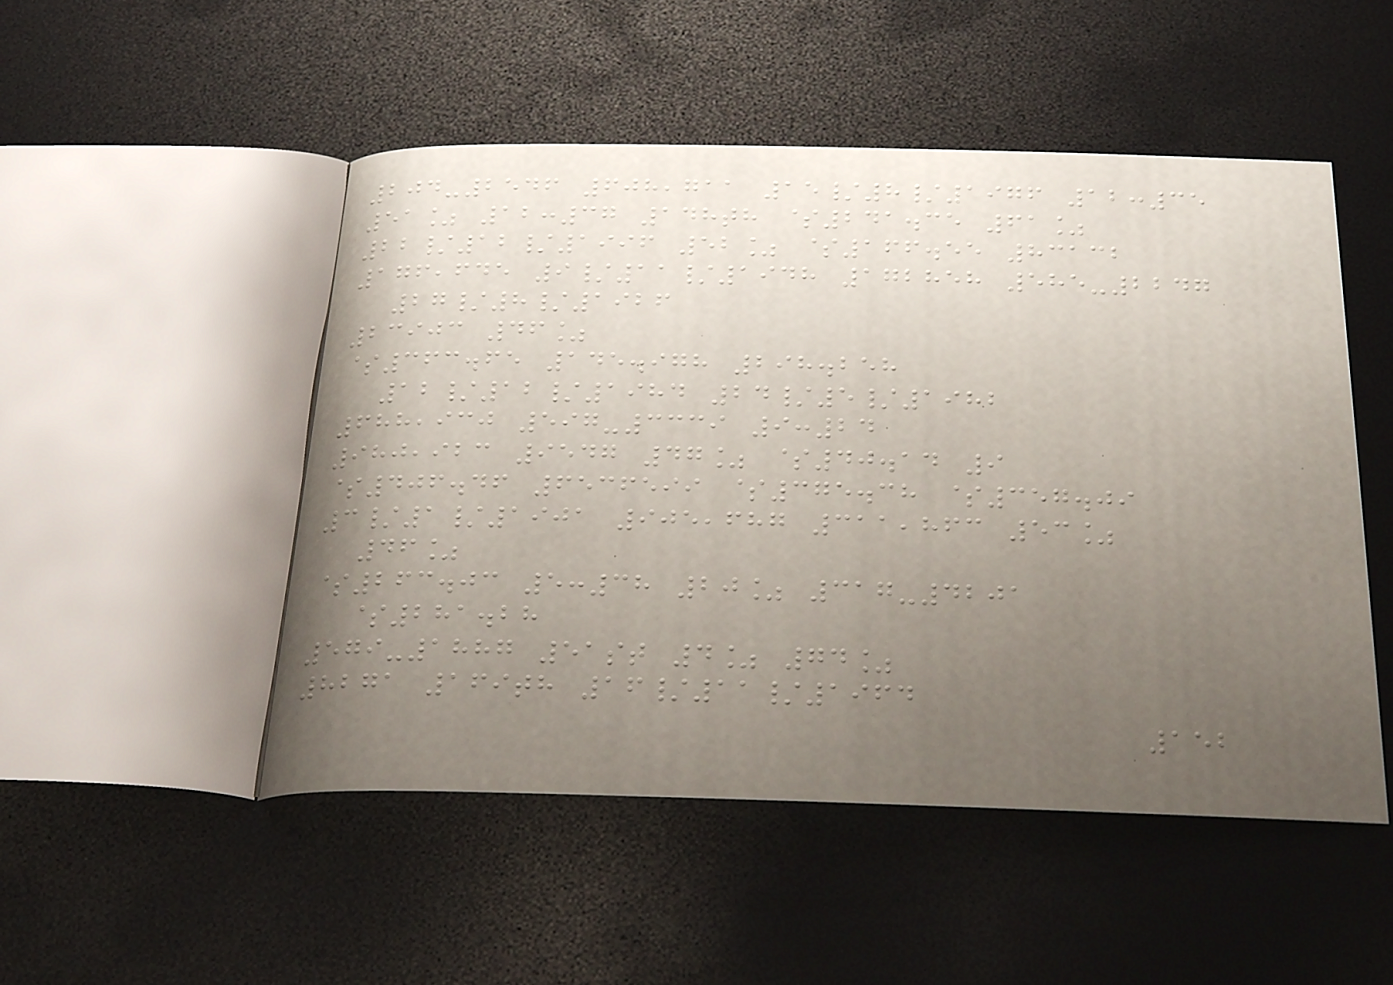204-2546 608,711 15/8/1976 12:35
51% 12:37 148th $241.35 61%
22/12/1996 52% $166.55 83132
176,645 9/11/1948 172858 585-2247
27/8/1926
23903 46%
$363.65 145.978 298.258
12/12/1984 24/5/1982
688,930 597-3339 9:24
980,923 9547 47% $40.14 9
$406.46 6536599 $375.38 $357.09
3/1/1901 905,687 311,863 53%
46%
$263.03 5:38 20% 317-4201
$281.28
579-1887 51st 4% 74%
8271 169th 16/11/1964
152
